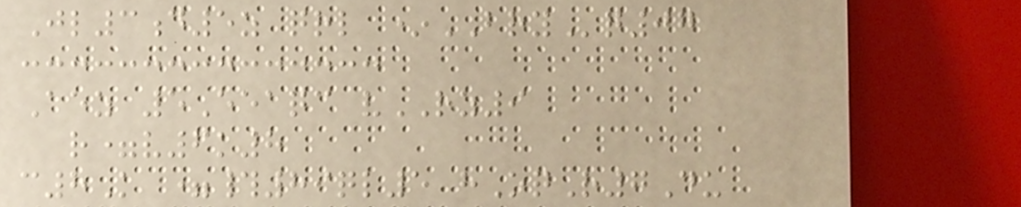Jl3d5z qrl *BRYq07
Aez 5Eeaqc vRZ9
r=v6k8
c8K =#89ql5 hOqR7Du
